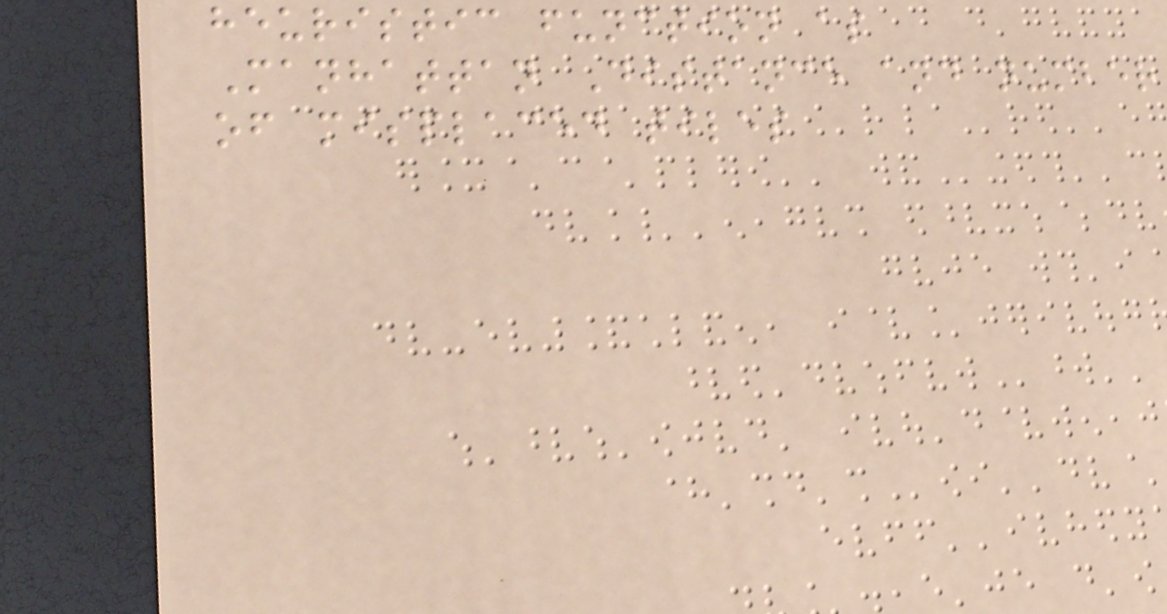heuristic function as
Manhattan Distance and number
of misplaced tiles
